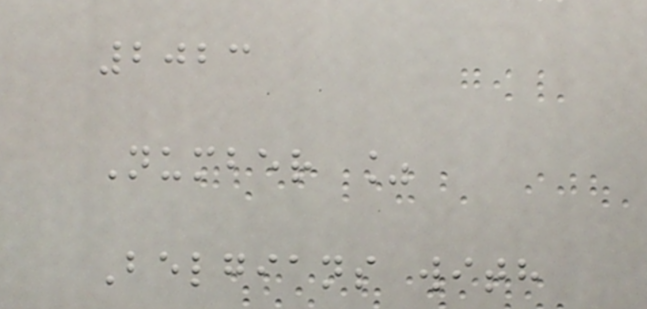2023
Number %
Belgians with
